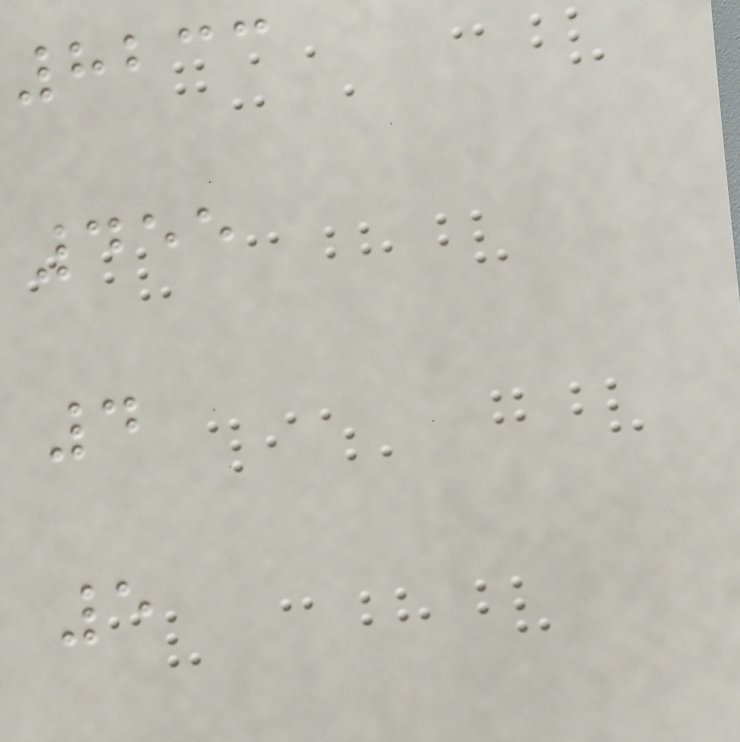8233
455
4
5
